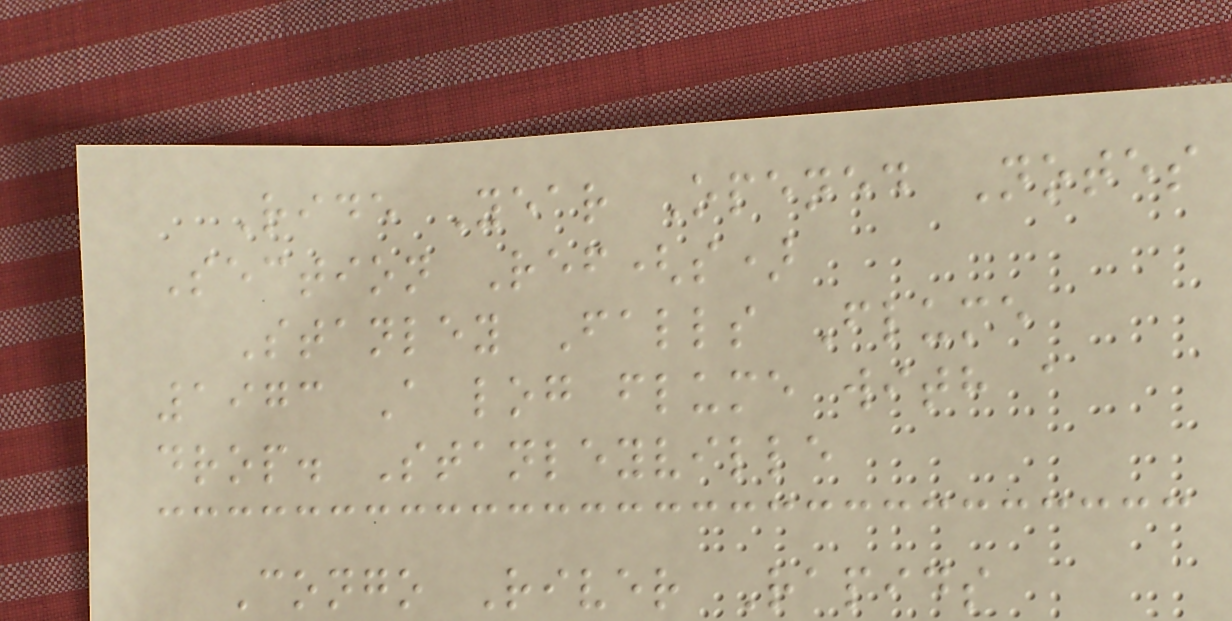Ride Year Opened Notes
Section Ref(s)
Stanley Falls Flume
1973 A log flume with a
drop. Stanleyville
Congo River Rapids
